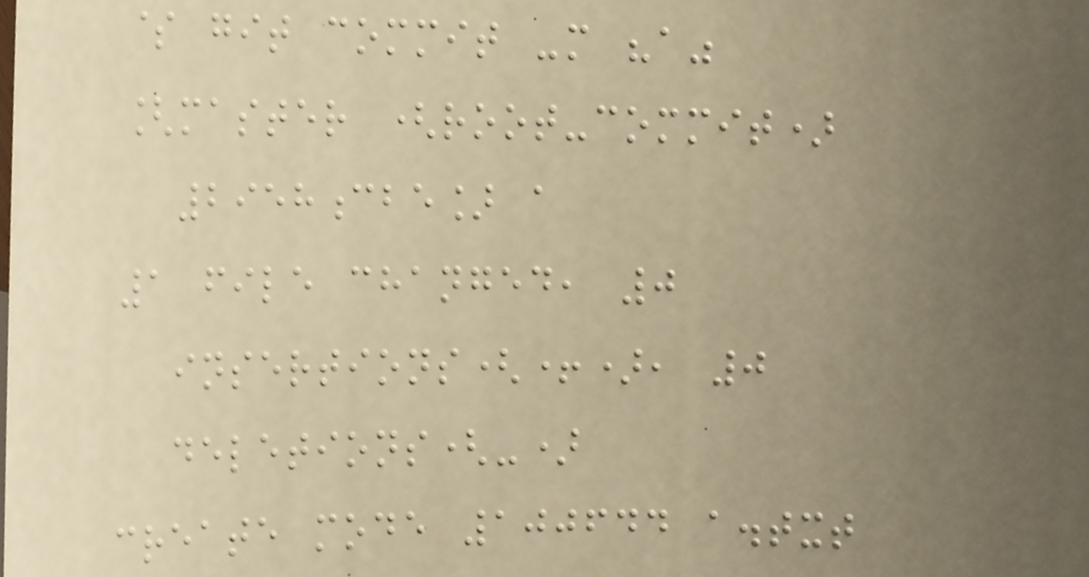$ git commit -m "a"
[master (root-commit)
2958cbe] a
1 file changed, 0
insertions(+), 0
deletions(-)
create mode 100644 a.txt
